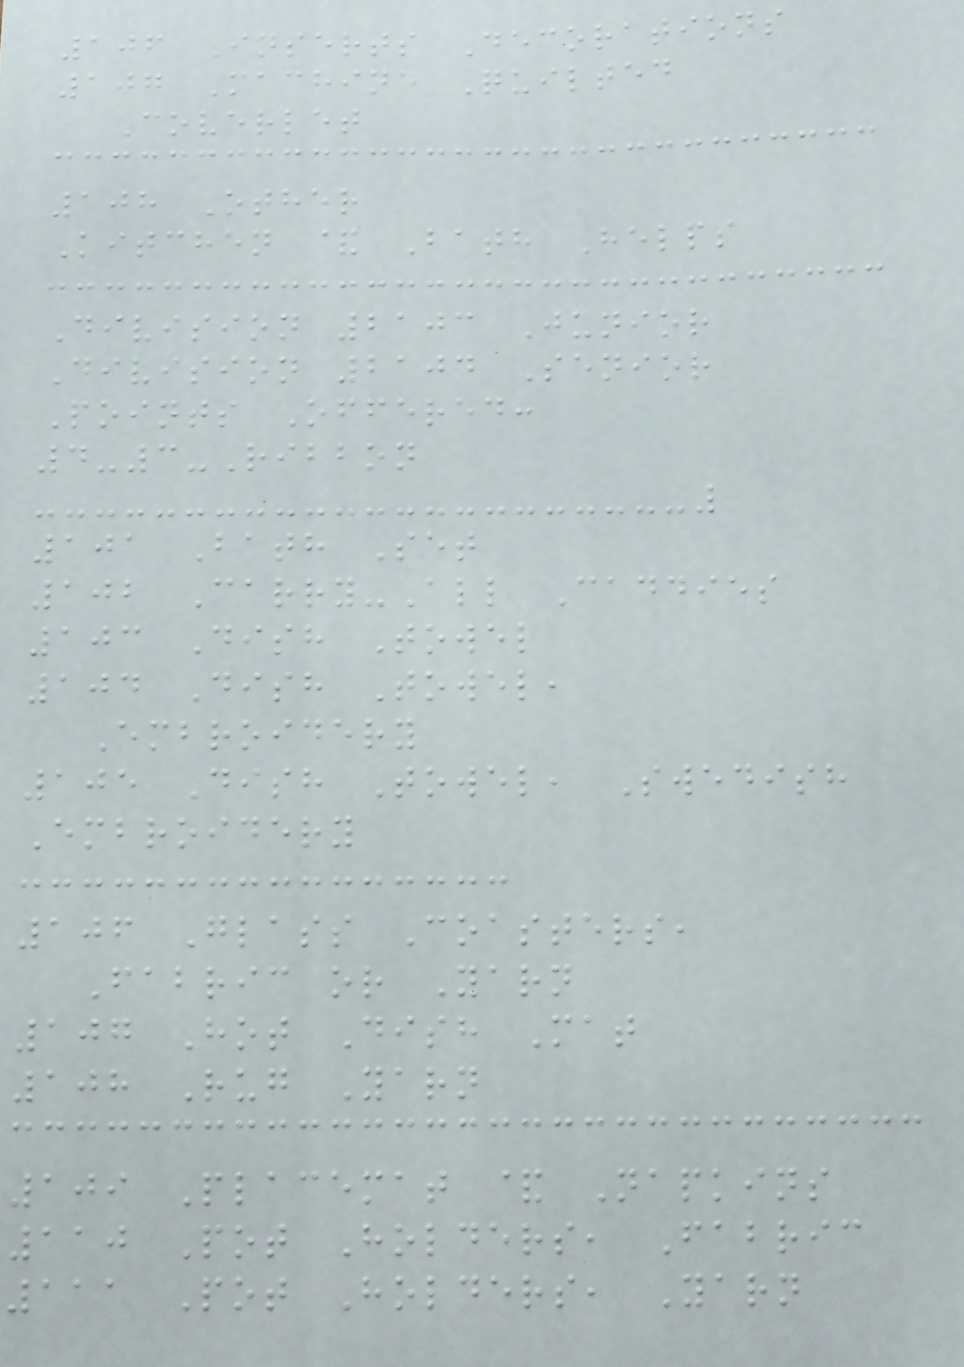106 Inserts Decorations
107 Machine Quilted
Coverlet
108 Other
Kitchen & Bath Helps
Division 2103 Junior
Division 2104 Senior
Points Offered:
4-3-Ribbon
101 Bath Set
102 Carry-All Caddies
103 Dish Towel
104 Dish Towel,
Embroidery
105 Dish Towel, Swedish
Embroidery
106 Glass Coasters,
Fabric or Yarn
107 Hot Dish Mat
108 Rug Yarn
109 Placemat & Napkins
110 Pot Holders, Fabric
111 Pot Holders, Yarn
